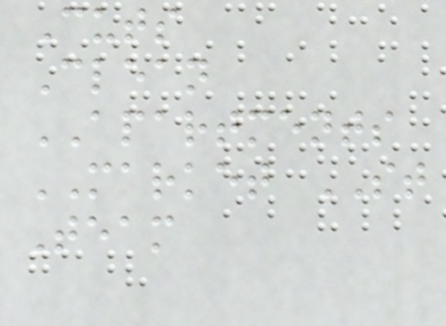Cuts
Clean
APARTMENTS
MARKET ST
Team
